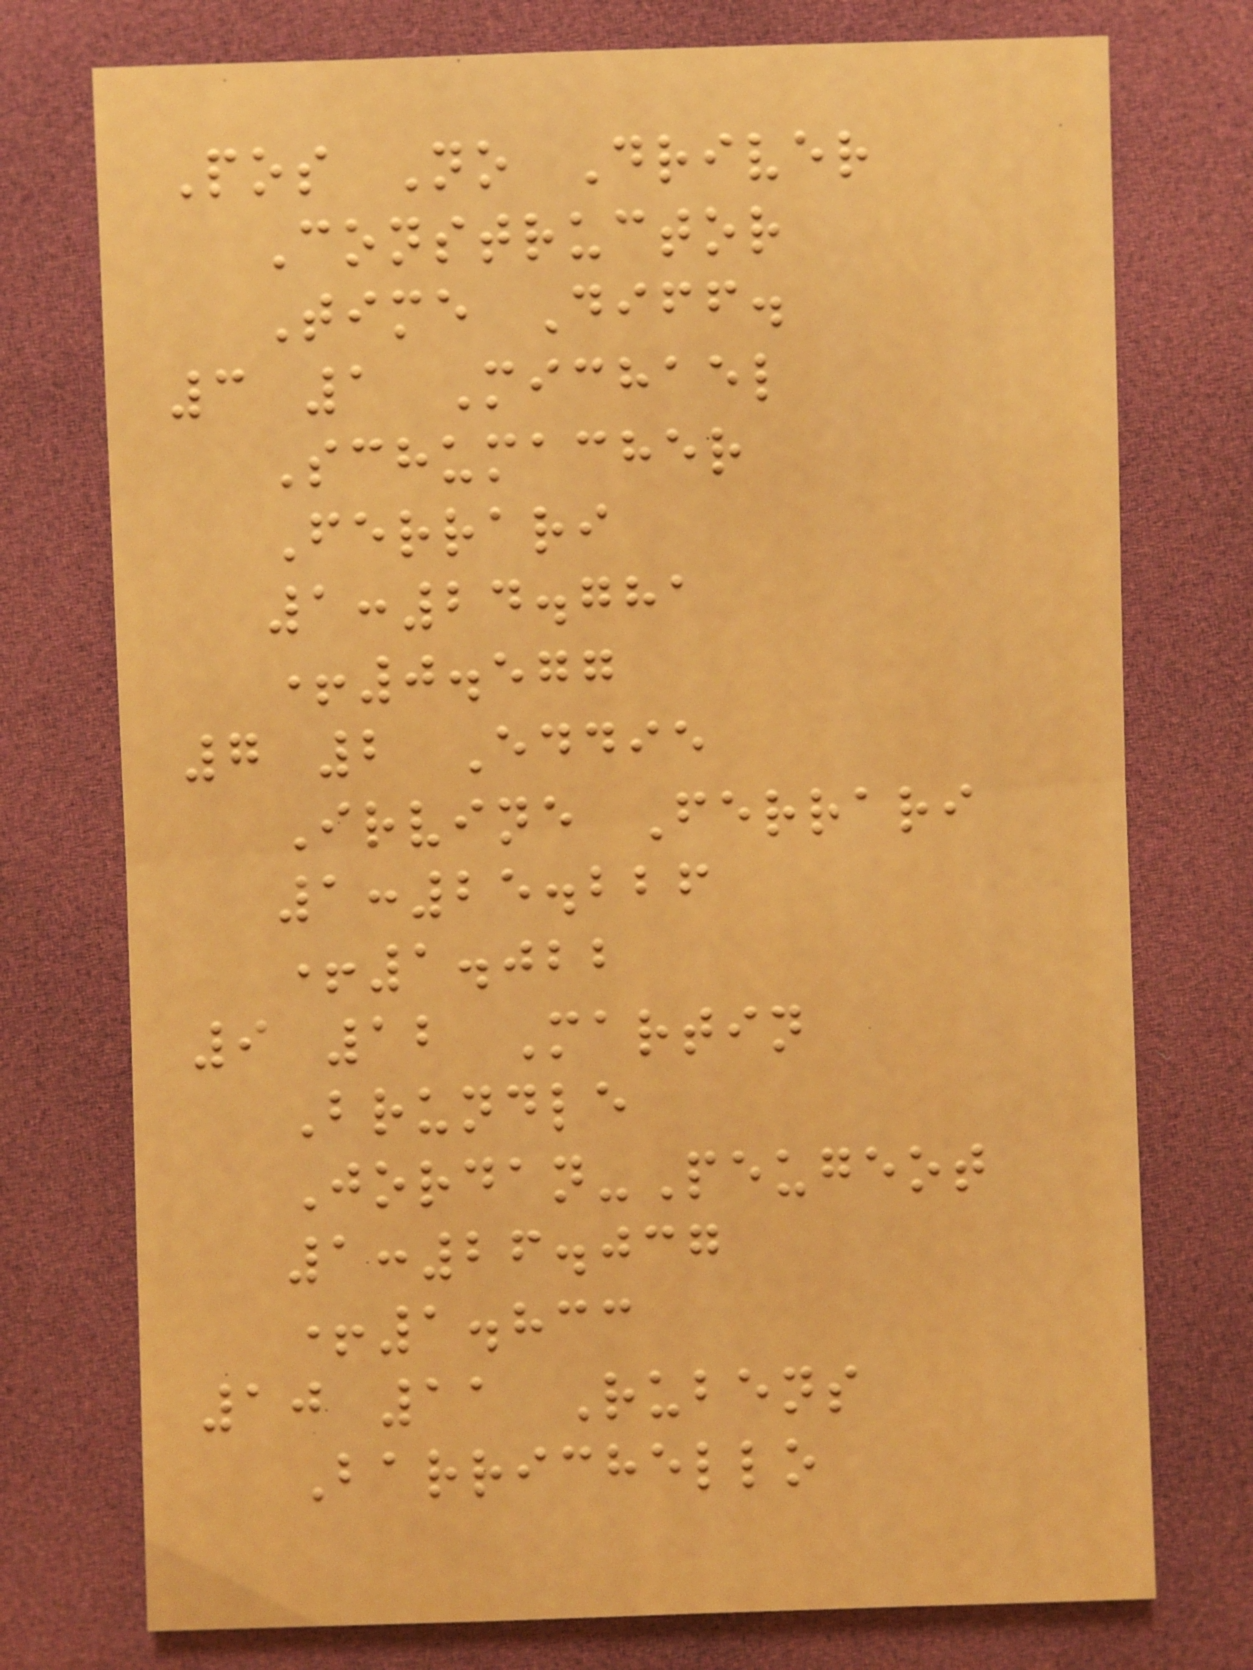Pos No Driver
Constructor
Time Diff.
3 1 Michael
Schumacher
Ferrari
1:24.781
+0.577
7 2 Eddie
Irvine Ferrari
1:25.226
+1.022
9 12 Martin
Brundle
Jordan-Peugeot
1:26.037
+1.833
10 11 Rubens
Barrichello
